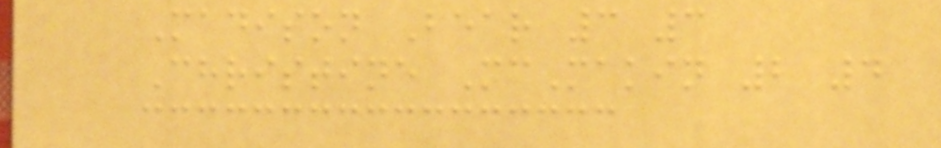Madison Bear 3 3
Christine McMakin 2 4
